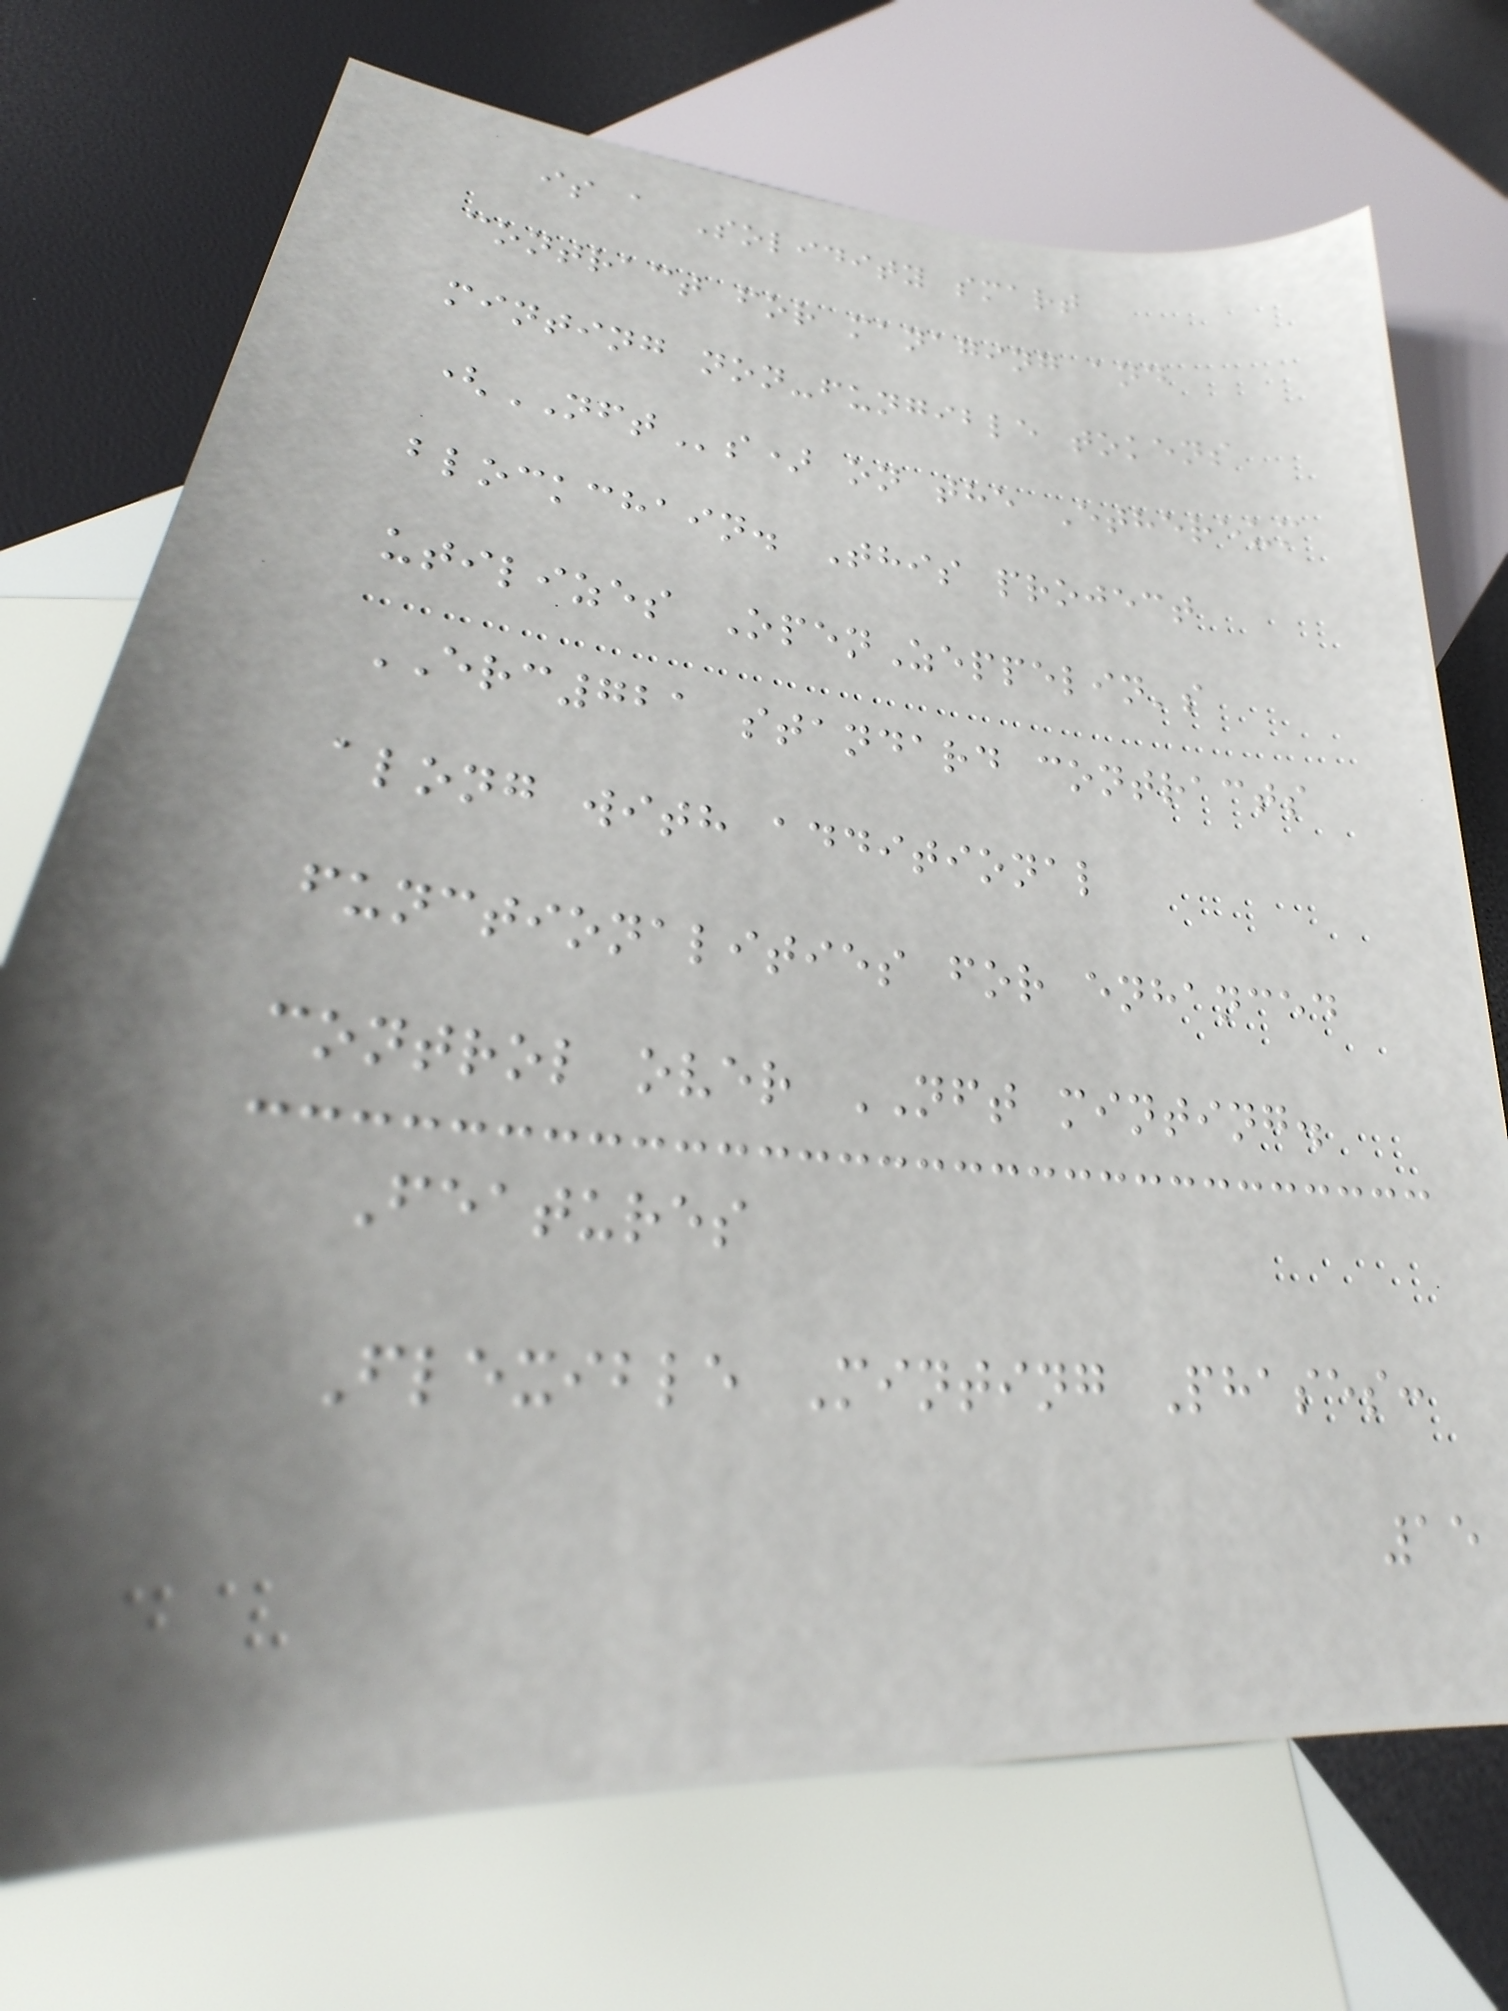is a Solidity smart
contract for managing and
minting non-fungible tokens
(NFTs) on the Ethereum
blockchain. This project
utilizes OpenZeppelin's
ERC721 standard contracts
along with additional
functionalities for enhanced
control over NFT minting.
Features
Flexible Minting Phases:
15
